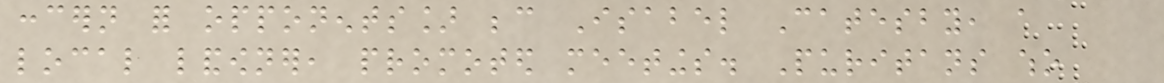concern for opponents] because Isabel Catesby, a
local landowner, promoted meetings. Puritans who
